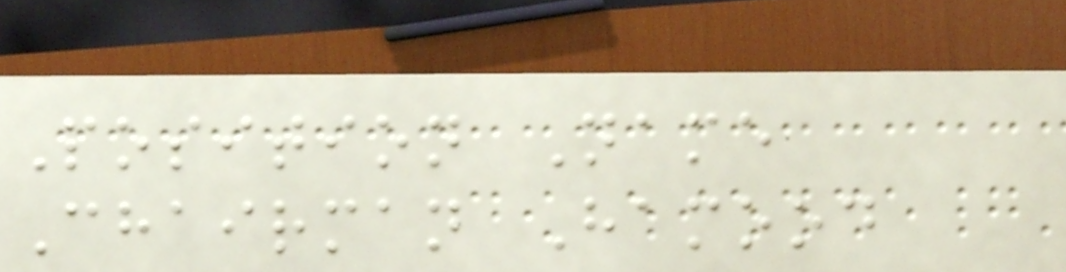Position Name
Chairman Hamood
